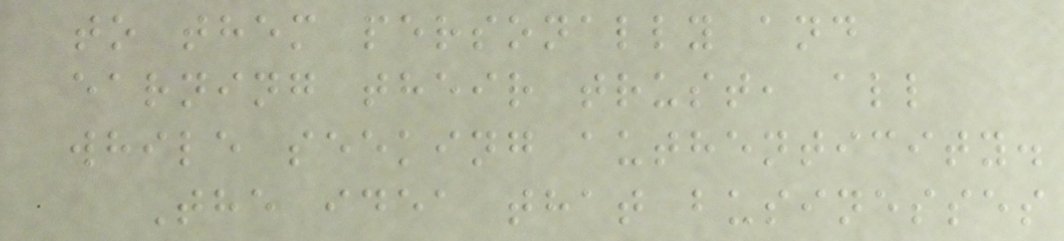to them personally and
earning their trust, all
while seeking authenticity.
The idea that businesses
